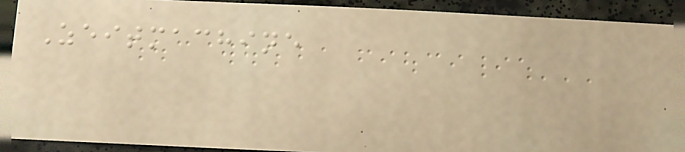Zeitmachine
